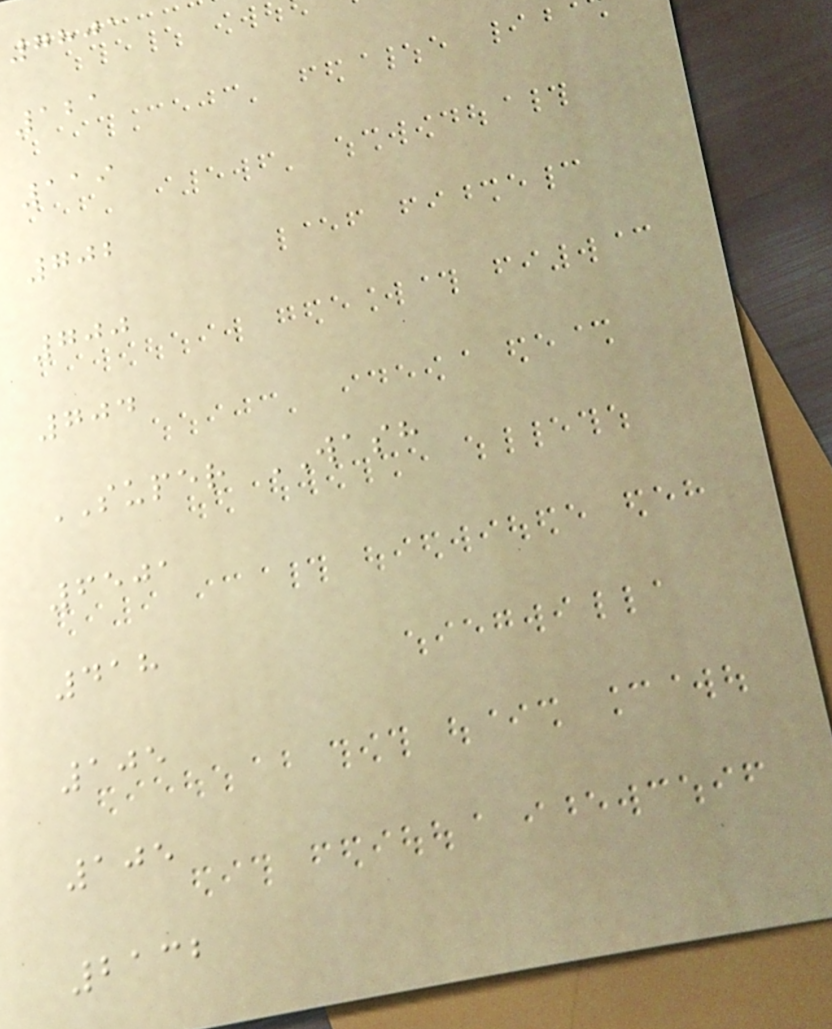7801
121
119
702
700
704
SUPER WASH
6501
418
105
105
2132
